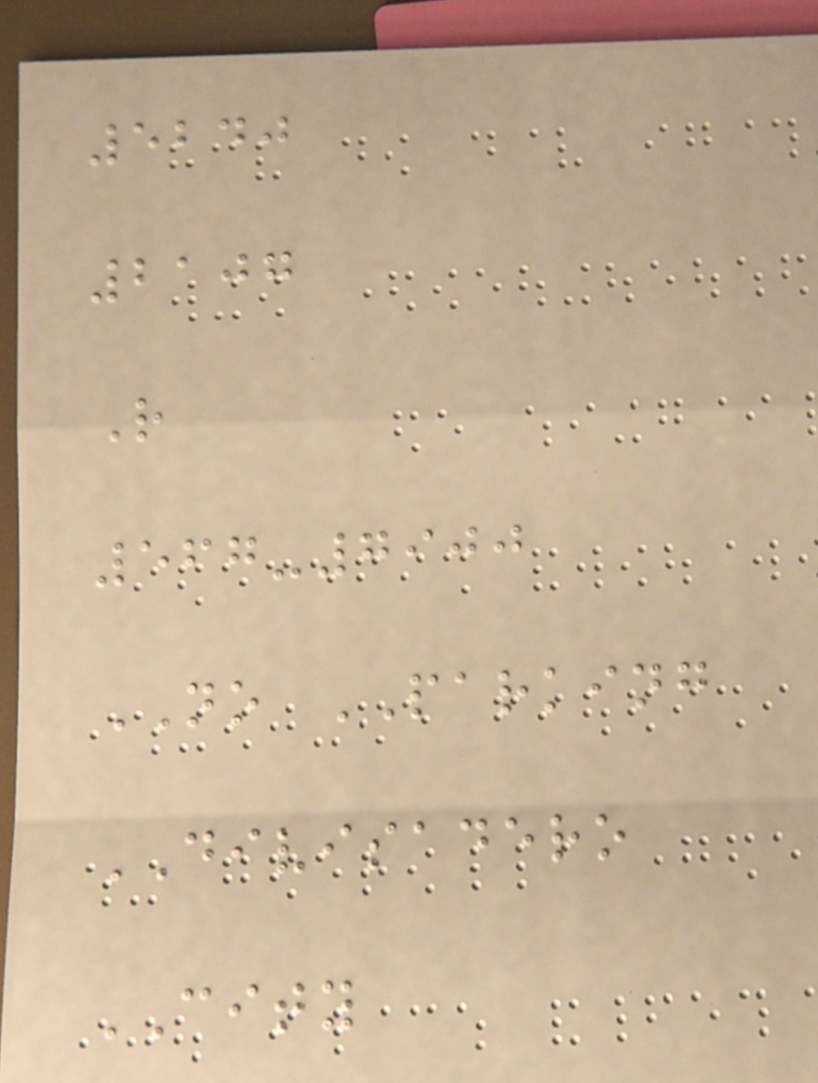5240
2107
R
567-7900
NO PARKING
DIVISADERO
CITY
